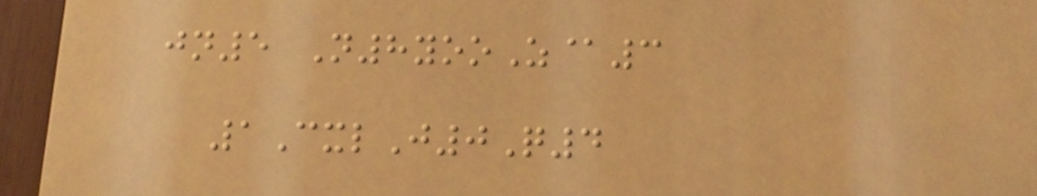jn5 N8yooZ@3
1CxlJ0Q4
